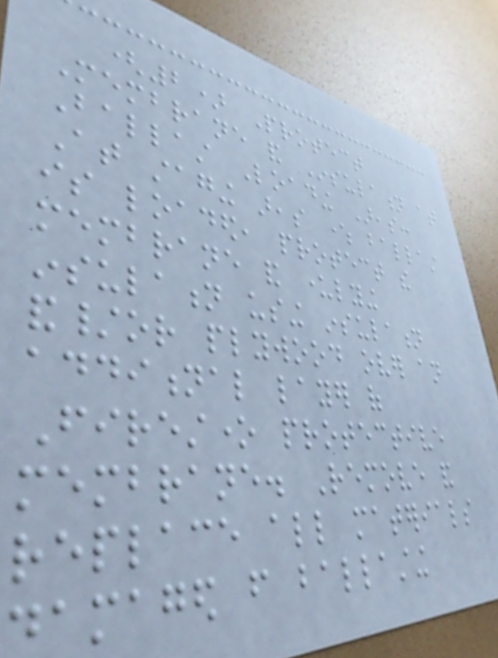(2) Protect
Membrane and Insulation at
Ballast Loading Areas:
At staging areas where ballast
is loaded, protect the
membrane and underlying
insulation using insulation
and/or plywood over an
additional layer of
Firestone protective
membrane. Remove and
replace all materials
damaged from ballasting
